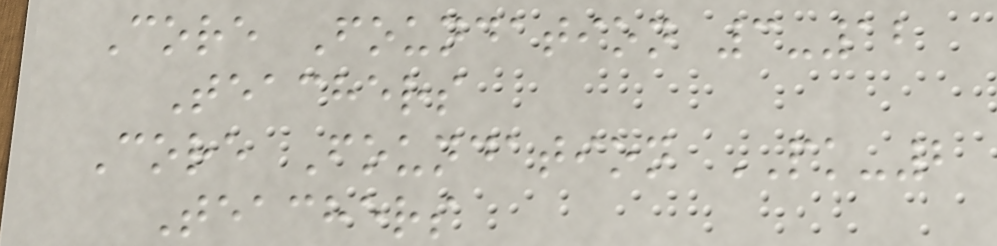Core Foundation 3-12
Teachers
Core Foundation PK-2
Teachers
